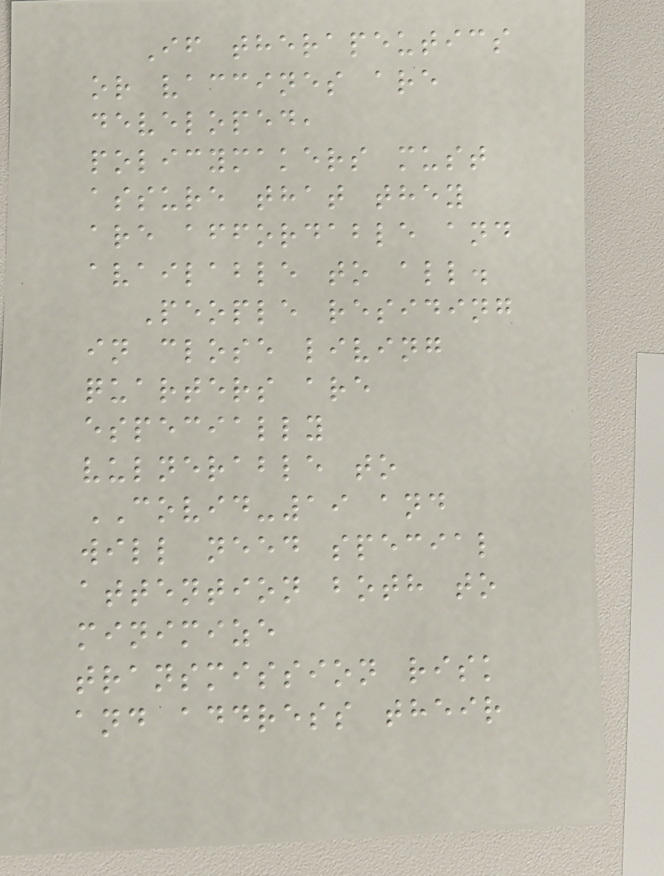If therapeutics
or vaccines are
developed,
policymakers must
assure that they
are affordable and
available to all.
People residing
in close living
quarters are
especially
vulnerable to
COVID-19 and
will need special
attention both to
minimize
transmission risk
and address their
